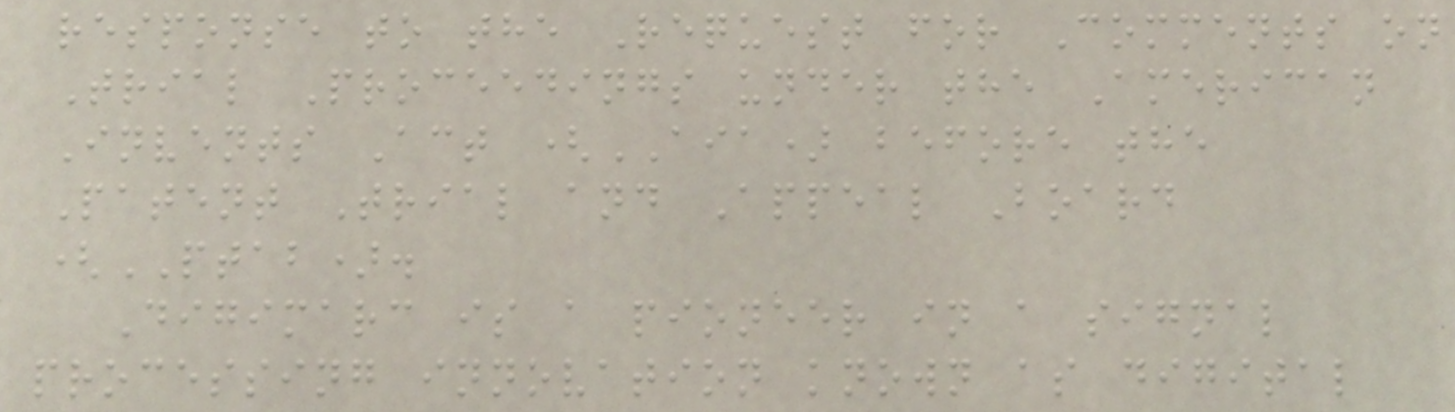response to the Request for Comments on
Trial Proceedings under the American
Invents Act (AIA) before the
Patent Trial and Appeal Board
(PTAB).
Digimarc is a pioneer in a signal
processing innovation known as digital
